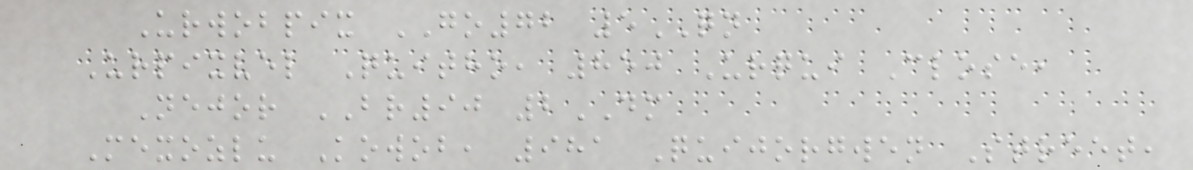Urwobpix GO72 5QN
Urpixvel Quitho, 850 Urqui Close,
Nejor BR90 2DM
Mexozlu Kowob, 981 Quijorgwen Street,
